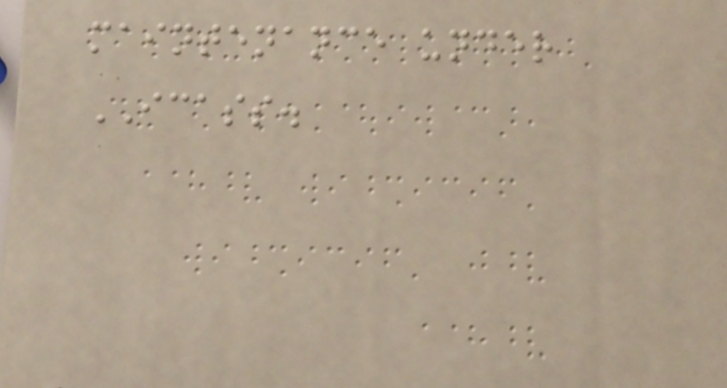maintenance under
ICASS.
